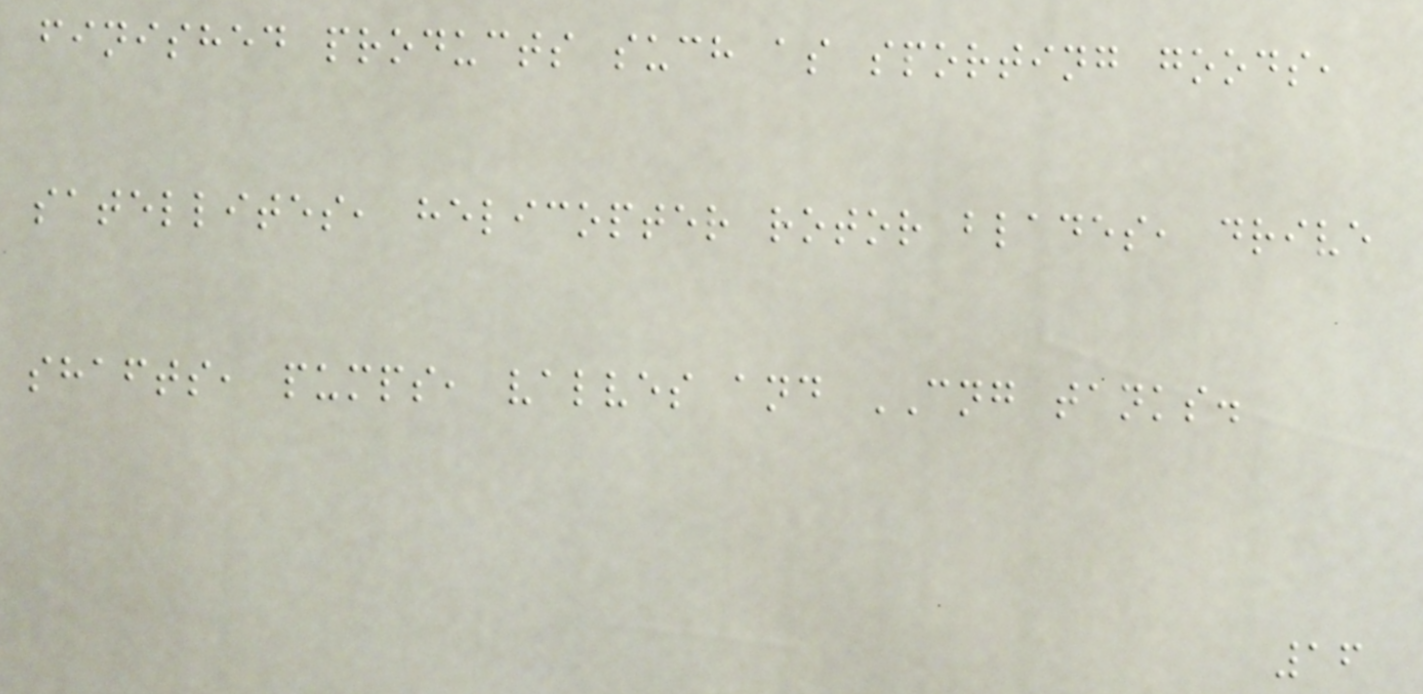finished products such as sporting goods,
satellites, helicopter rotor blades, drive
shafts, pumps, valves and CNG tanks.
16
